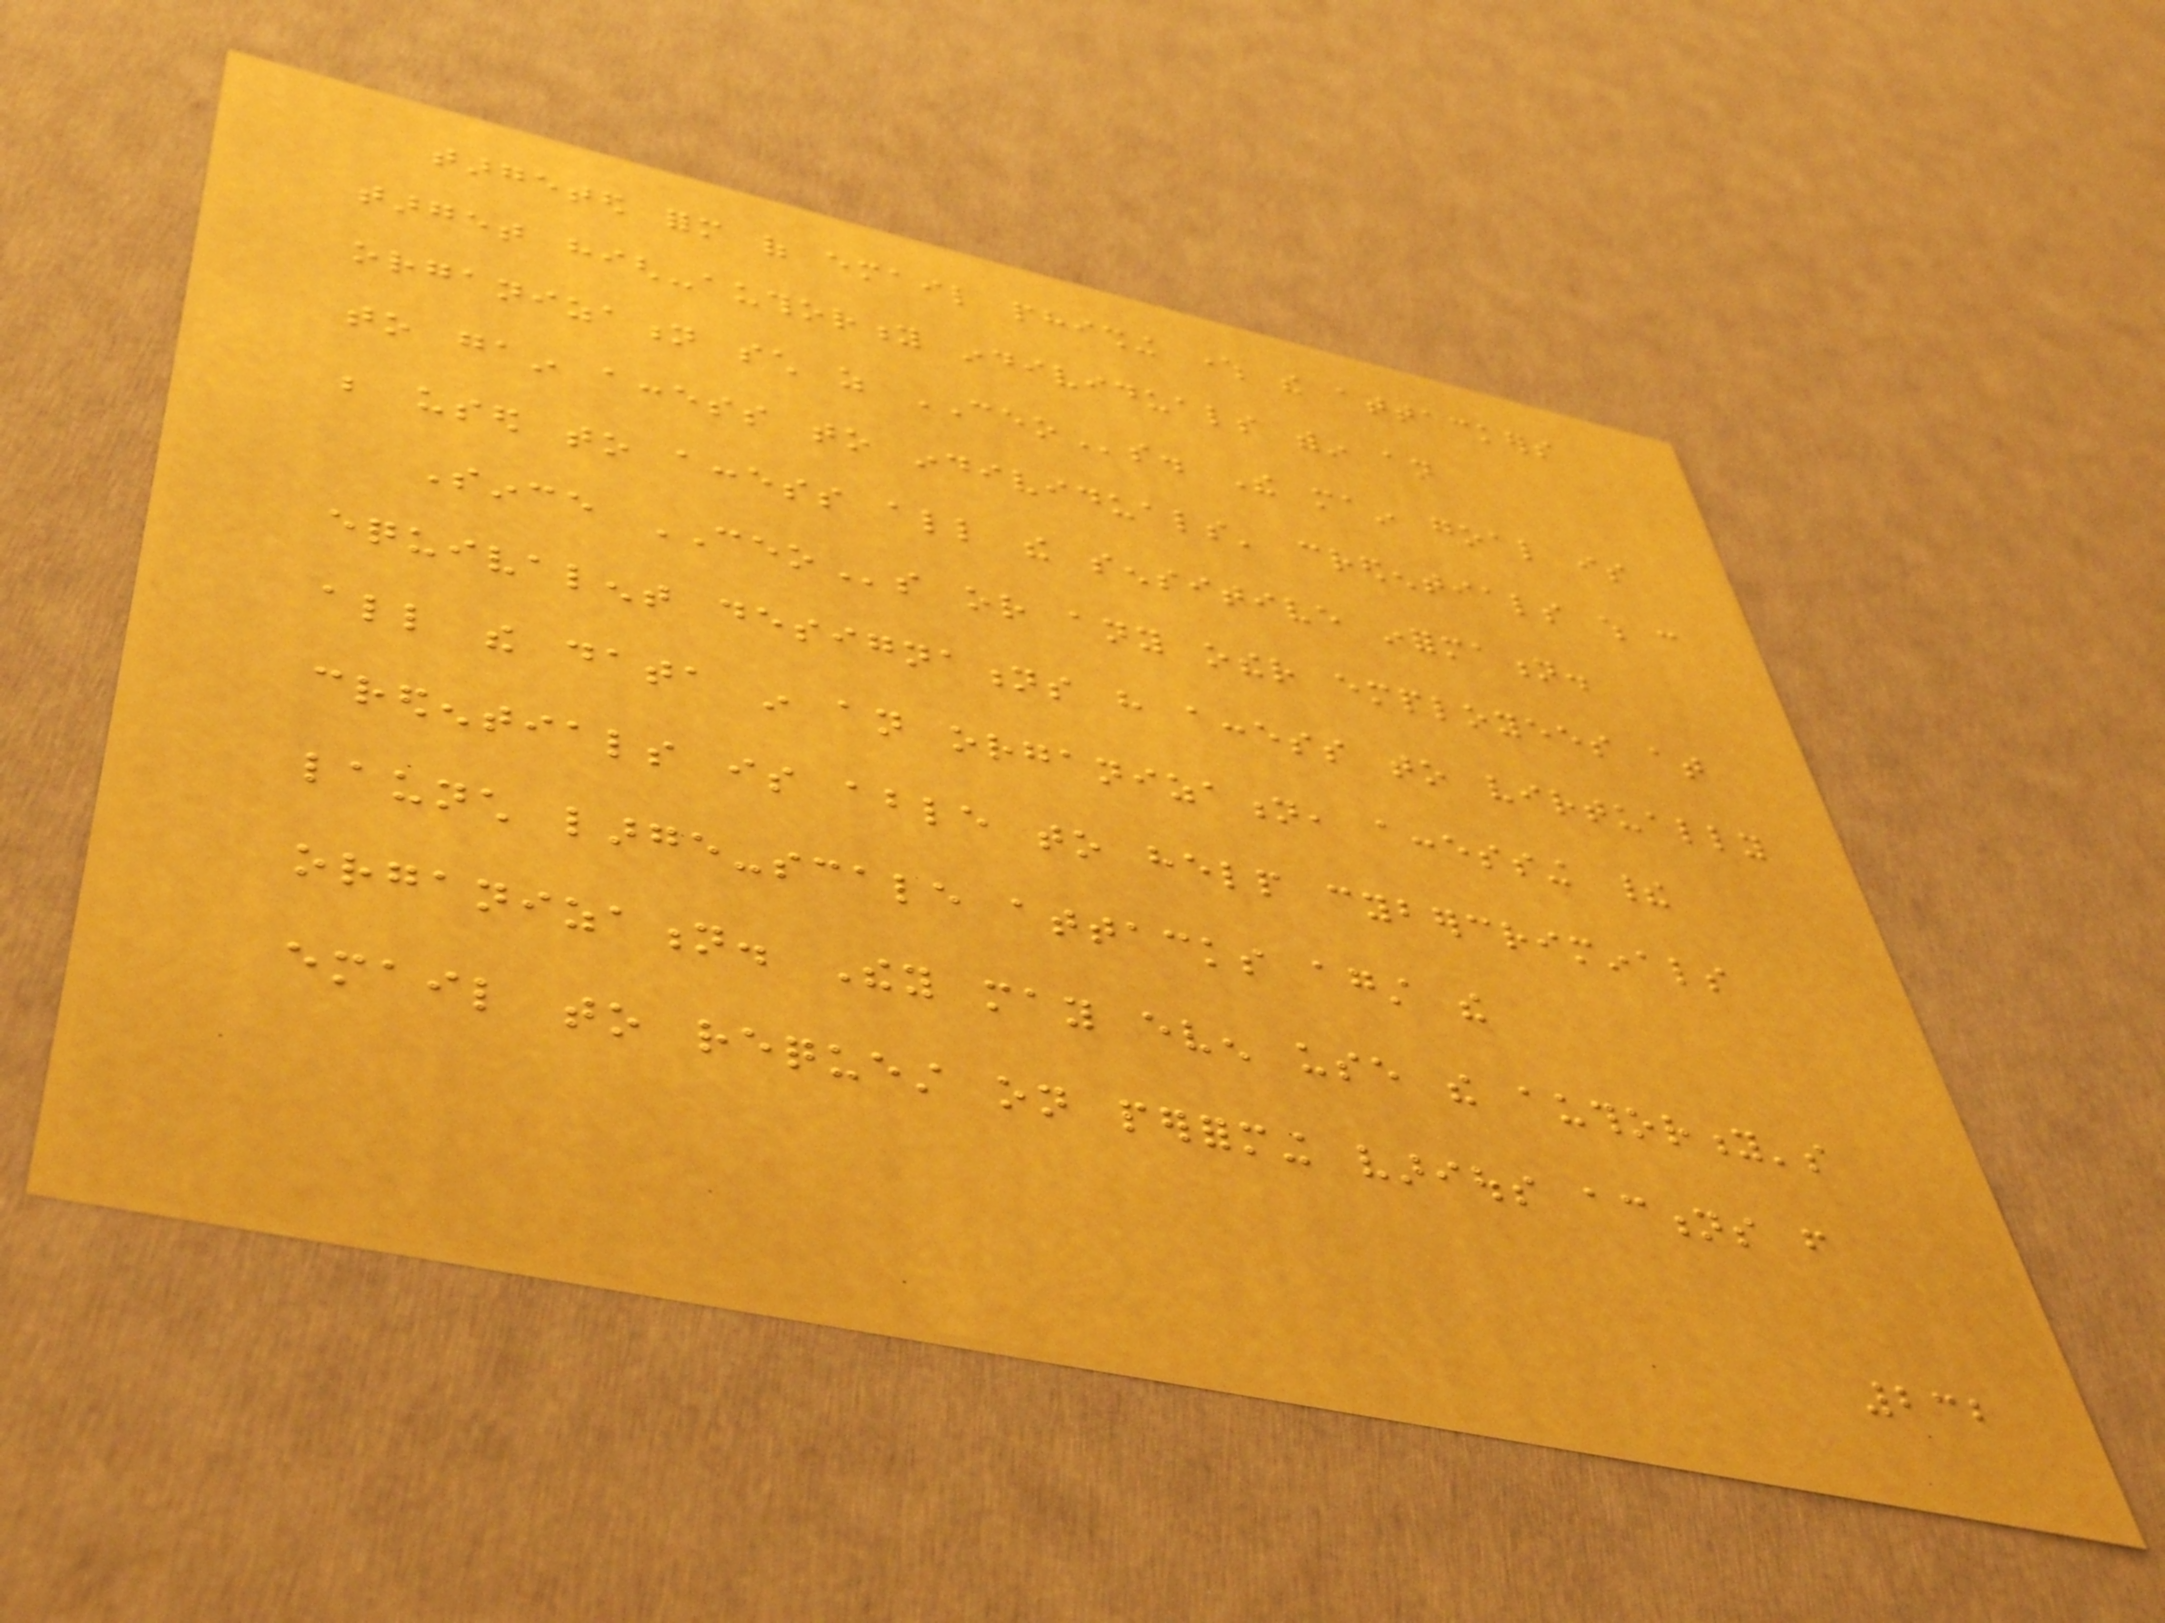targeted form of email phishing where the attackers
target high-authority individuals within an
organization such as CEOs. The main goal is
to gain access to individuals' credentials which can
be used to access all the sensitive information.
Since CEOs or any other employees at
equivalent designations have access to virtually
all the data in an organization, accessing their
credentials is able to help cybercriminals
launch large-scale attacks against the
organization. They may even use the authority's
email to request on performing various actions from
232
